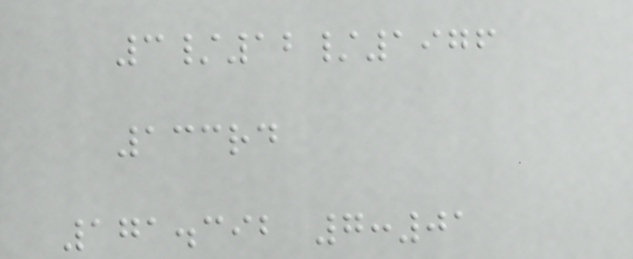3/12/1976
133rd
171.392 7:01
